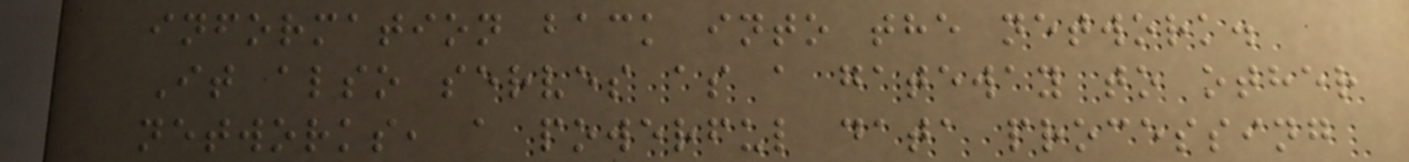information back into the network.
It also serves as a gateway to other
networks, a powerful data processing
